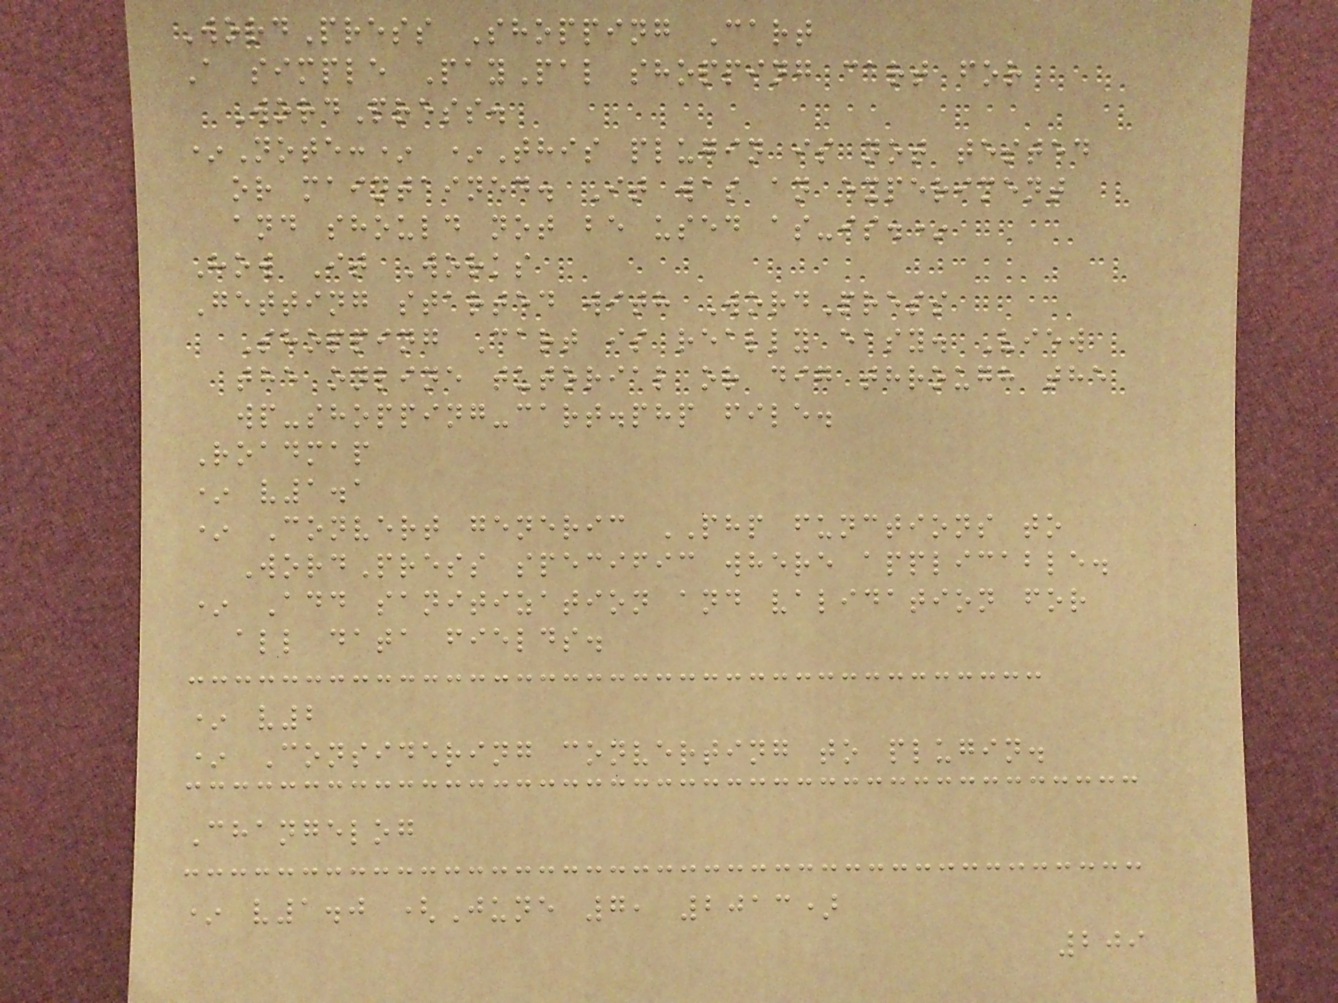WordPress Shopping Cart
A simple PayPal shopping cart for
WordPress.
*Note:* *This plugin is not tested
or maintained. It was an experiment
and should not be used as-is.*
How It Works
Getting started with WordPress
Shopping Cart is really easy. View
the online tutorial or dig through the
wp-shopping-cart.php file.
Roadmap
* v1.1
* Convert generic PHP functions to
WordPress specific where applicable.
* Add sanitization and validation for
all data fields.
* v2
* Considering converting to plugin.
Changelog
* v1.0 (June 7, 2013)
209
